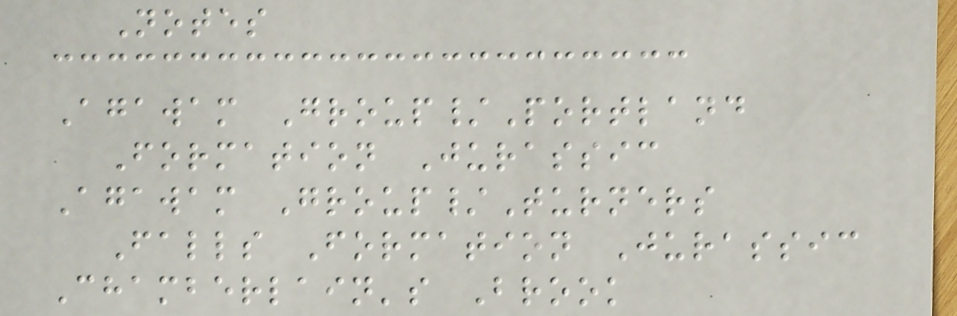Notes
Agawam Group/Portland
Formation Jurassic
Agawam Group/Turners
Falls Formation Jurassic
Chamberlain's Brook
